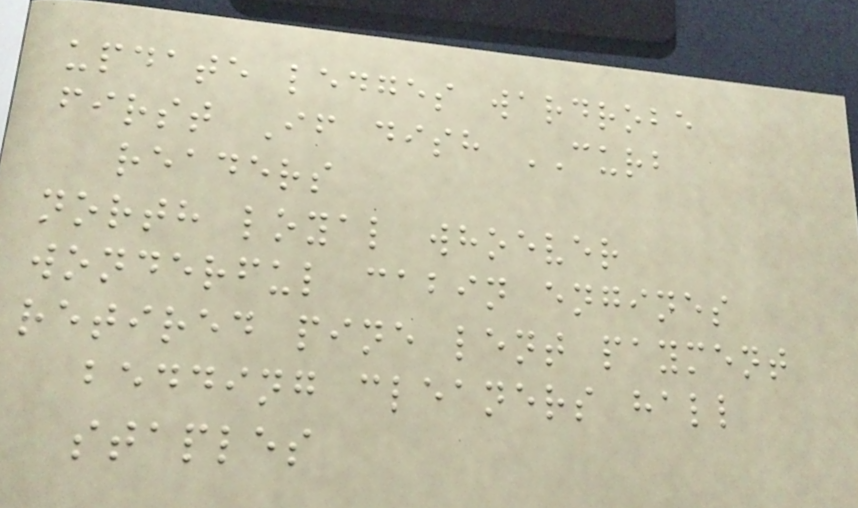update ledges wardrobe
first If dish CURB
readers
north loyal whoever
wonderful cabin engines
retired pine lent payment
bedding cleaners hall
staples
